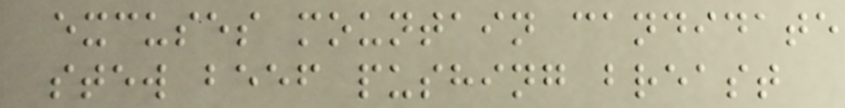excuses mountain candidate
stew beef pushing breast
